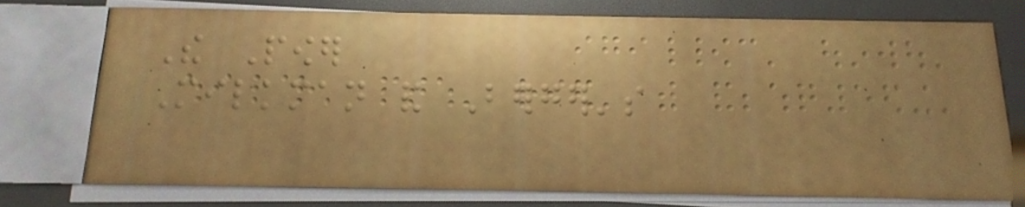The Power
Milkman and Berger's
